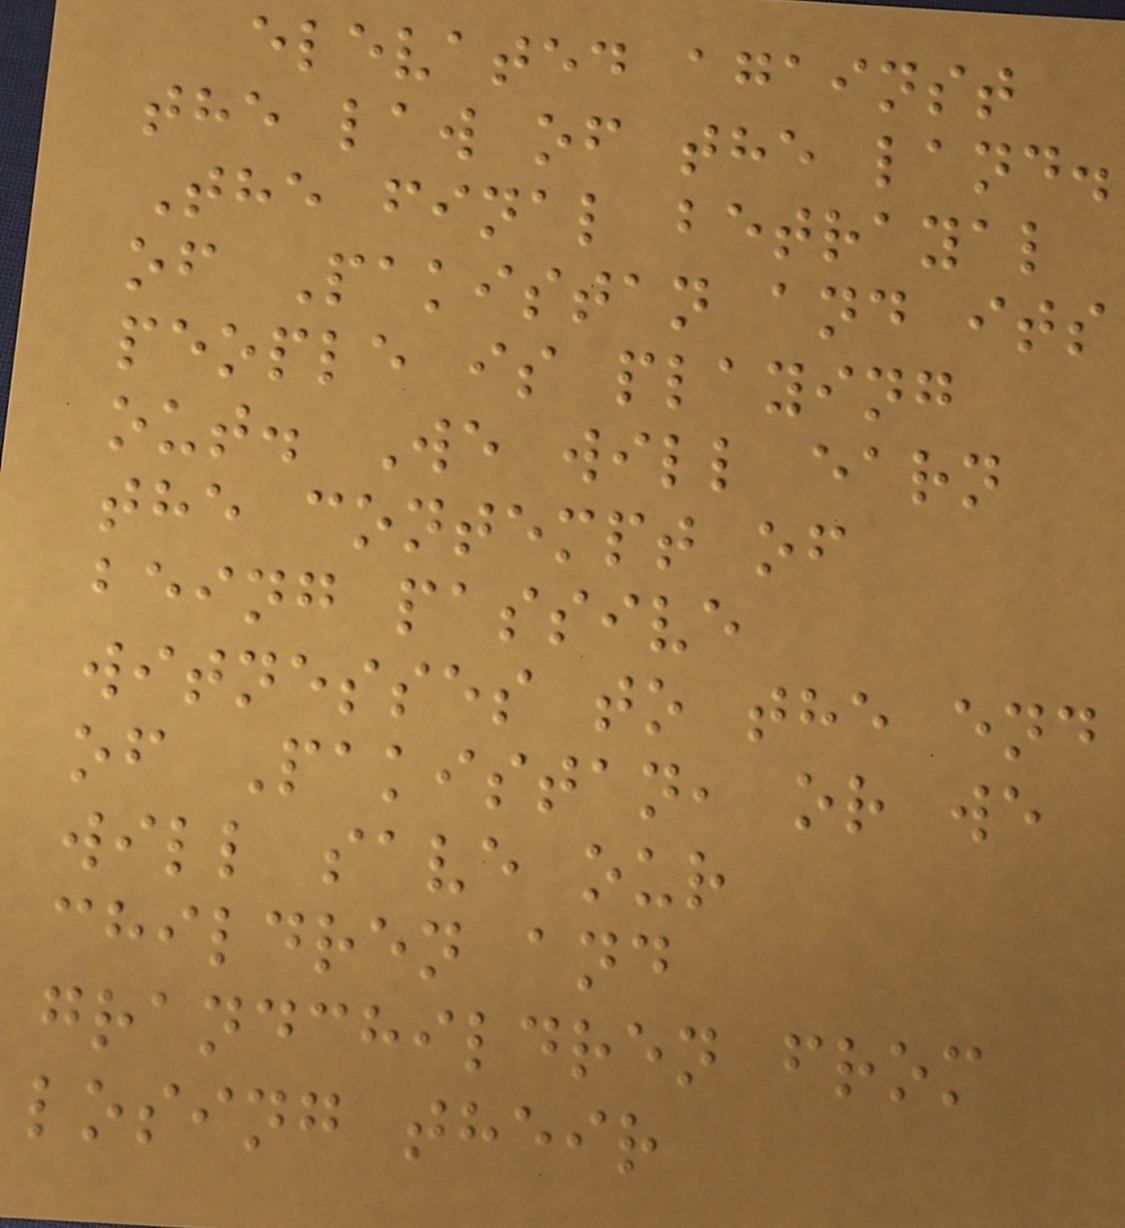elevated against
the law of the land.
The final betrayal
of Pakistan and its
people is playing
out. We will earn
the contempt of
being passive
witnesses to the end
of Pakistan, or we
will save our
children and
grandchildren from
losing their
